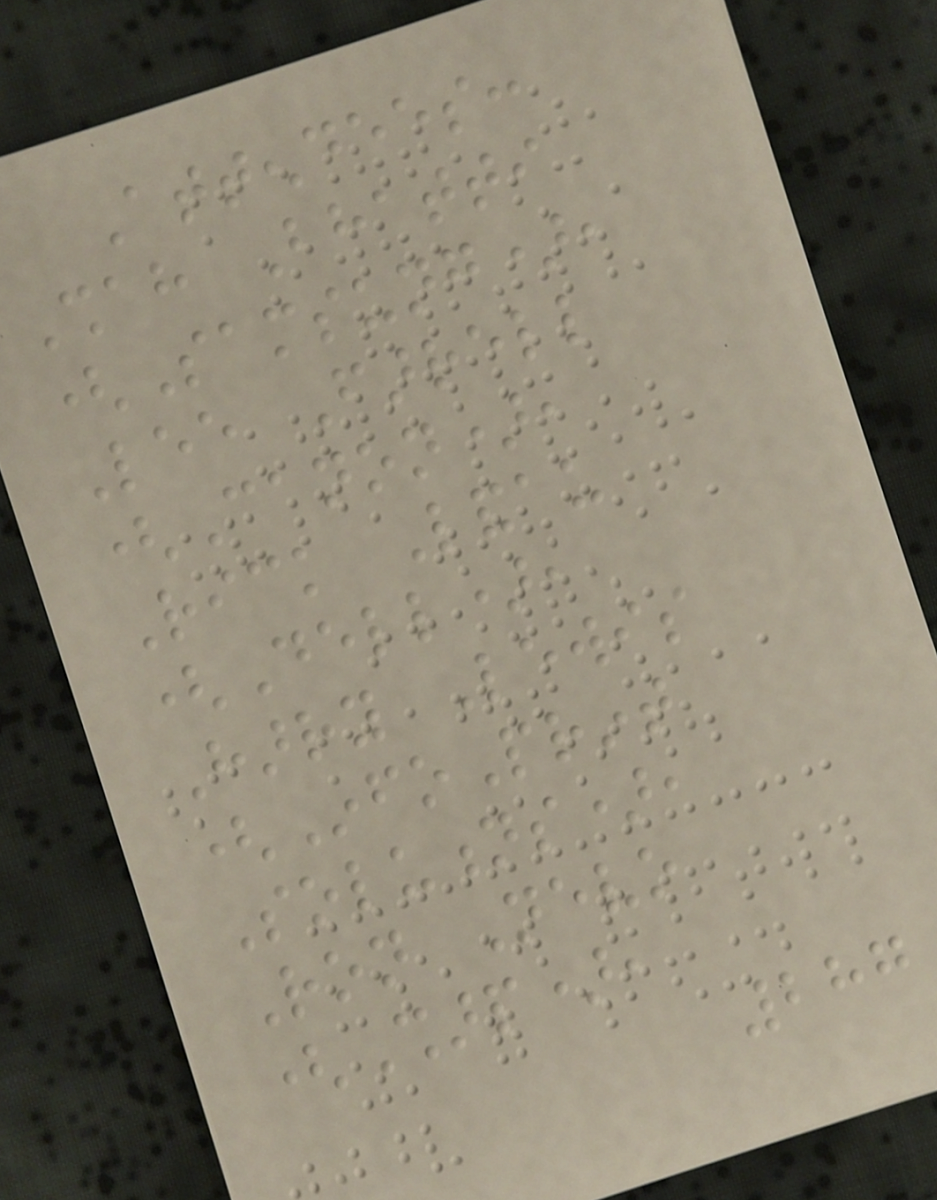Attendees:
Shah Bhatti
(Samsung),
Lee Farrell
(Canon),
Rick Landau
(Dell),
Harry Lewis
(InfoPrint
Solutions),
Ron Nevo
(Sharp),
287
